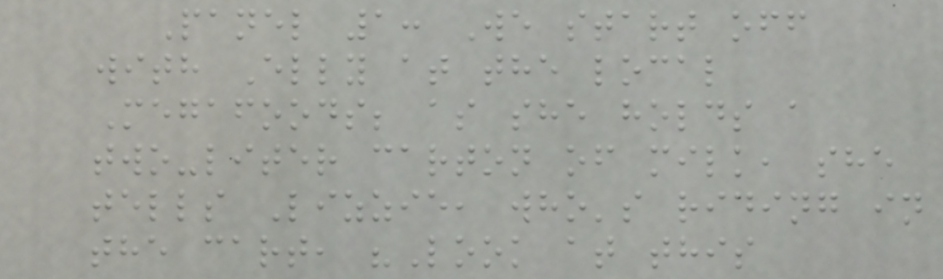Panel 1: We start off
with Elly at the local
Megafoods; as she holds a
two-liter carton of milk, she
tells Lizzie, who's riding in
the cart, "Look at this
